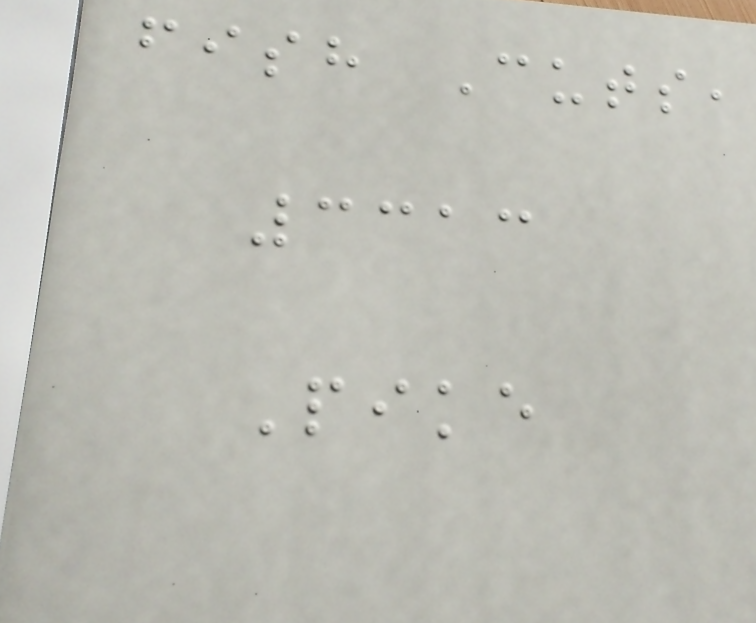fish Cuts,
3313
Pike
